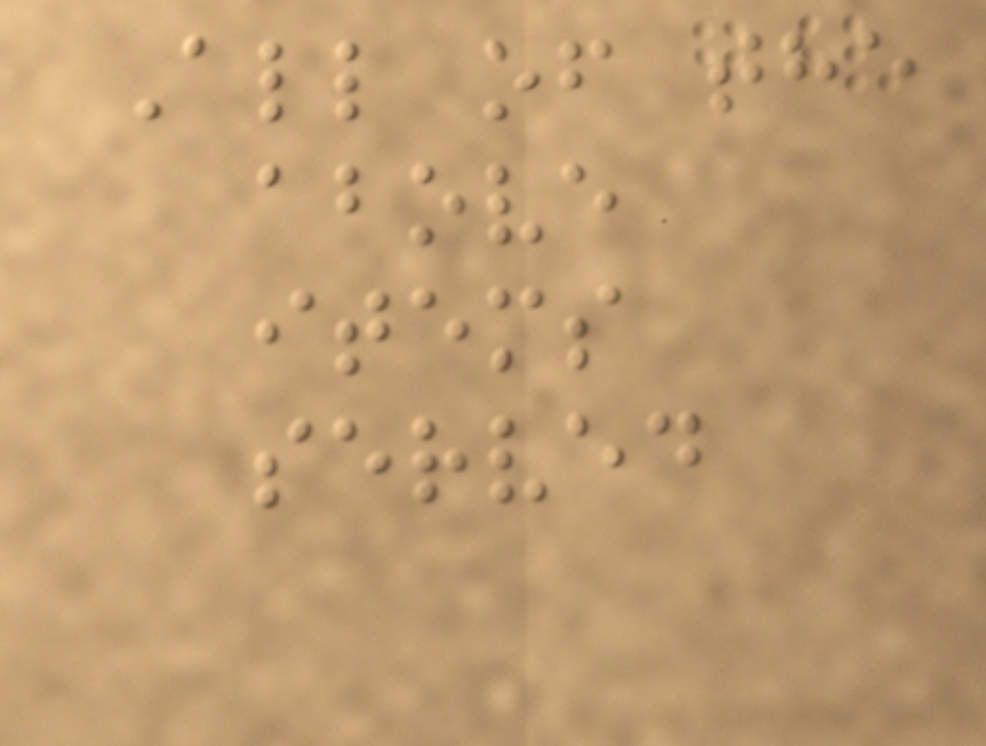All of the
above
items
served
